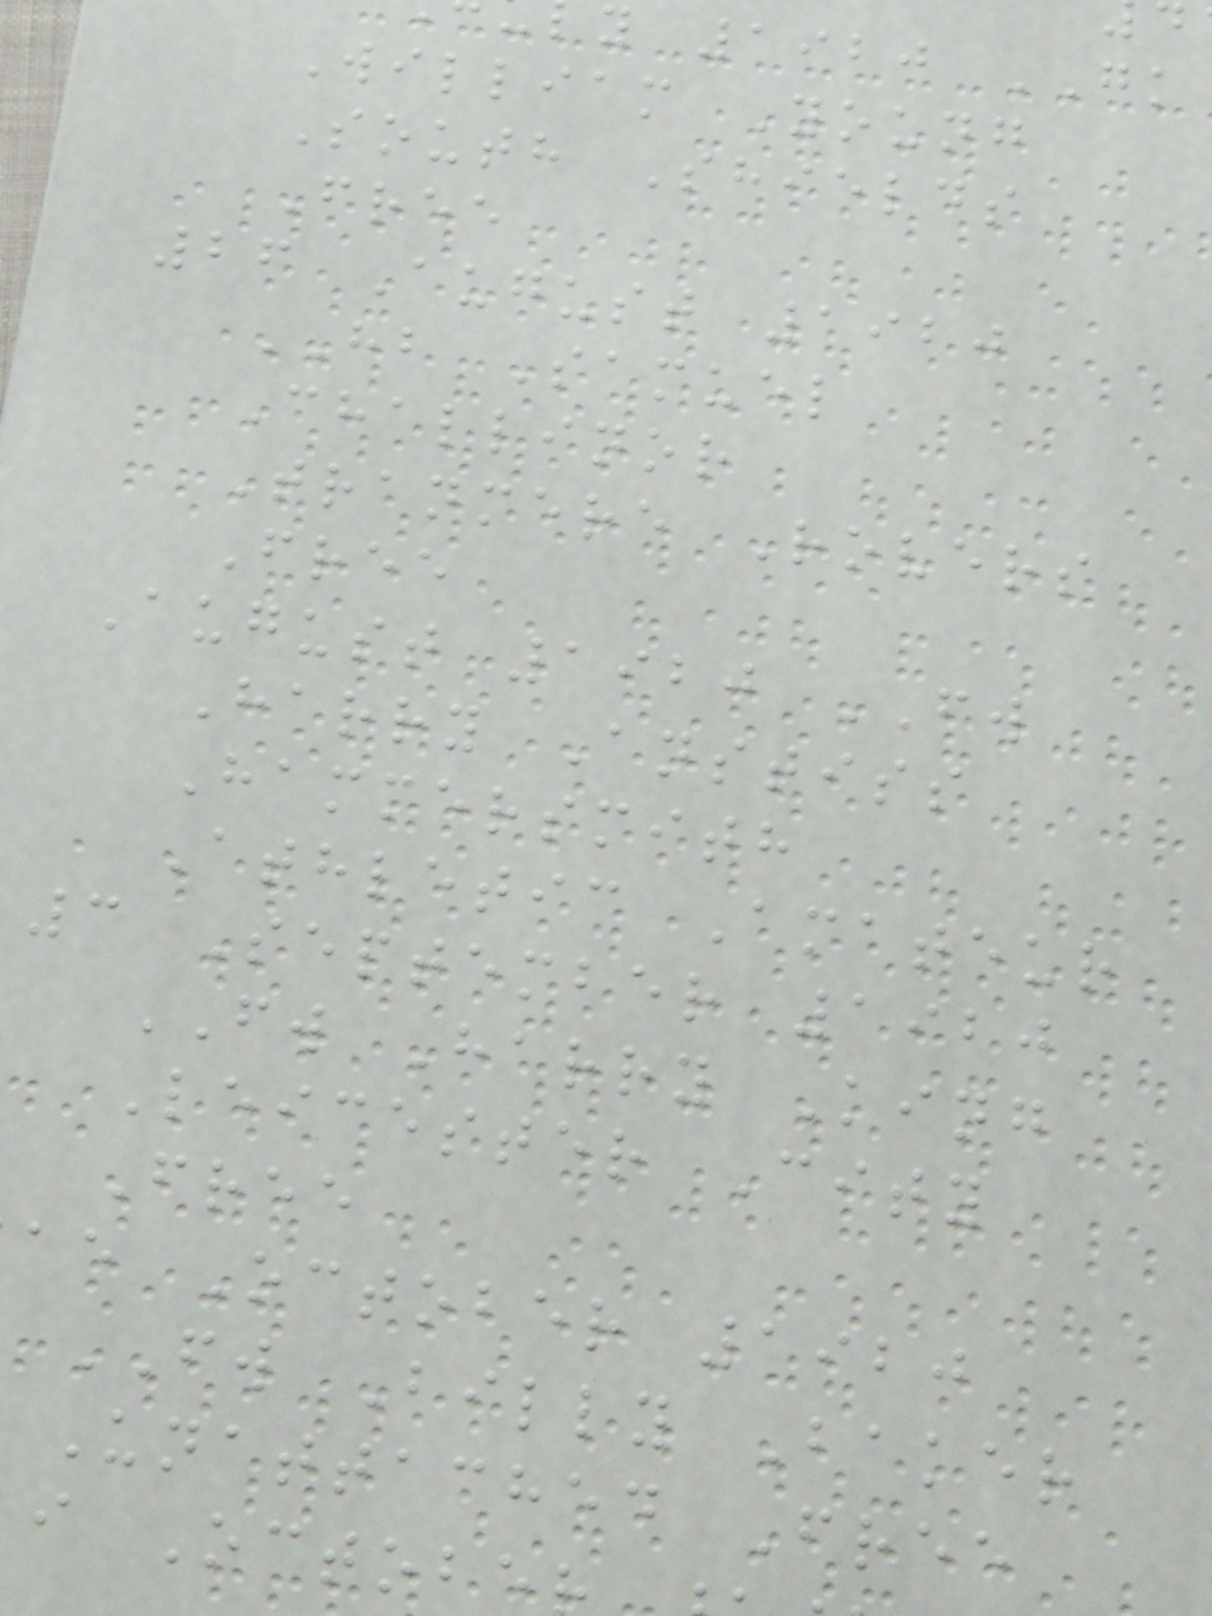y 1920 GK
William Young
South Shields
Free
26 August 1920
HB Samuel
Challinor
Tranmere Rovers
Free
August 1920 FW
Harry Anstiss
Hammersmith
Athletic Amateur
3 September 1920
FW Harry King
Leicester City
Free
ae October 1920
FW Billy Baker
Unattached Free
i Octobe
